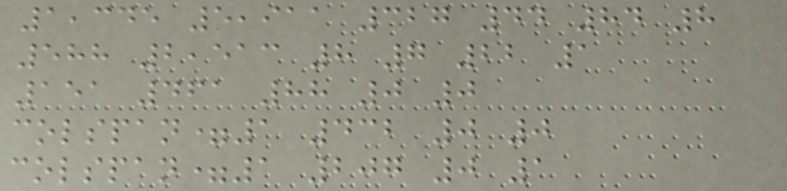1,345 5,911 327 44 84 8
588 2,513 8 7 22 1
151 461 88 0 0
colspan=1 432 0 0
colspan=1 207 0 1
